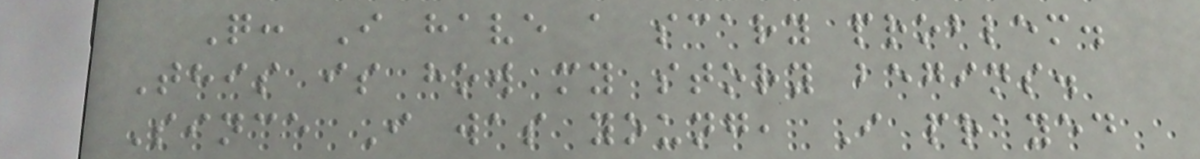Q: I have a scary problem.
This is how my story begins.
Since I was young, I prayed
